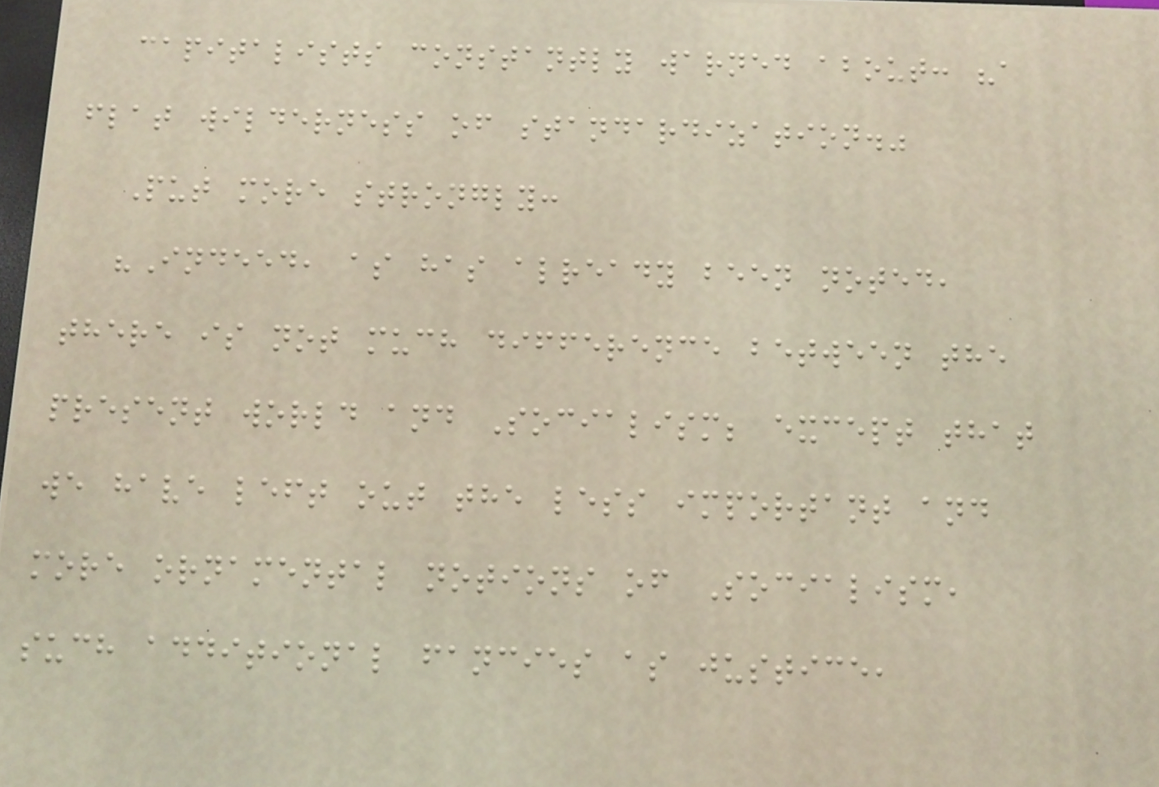capitalists constantly warned about: "a
flat wilderness of standardization."
Put more strongly:
"Indeed, as has already been noted,
there is not much difference between the
present world and Socialism; except that
we have left out the less important and
more ornamental notions of Socialism,
such additional fancies as justice,
